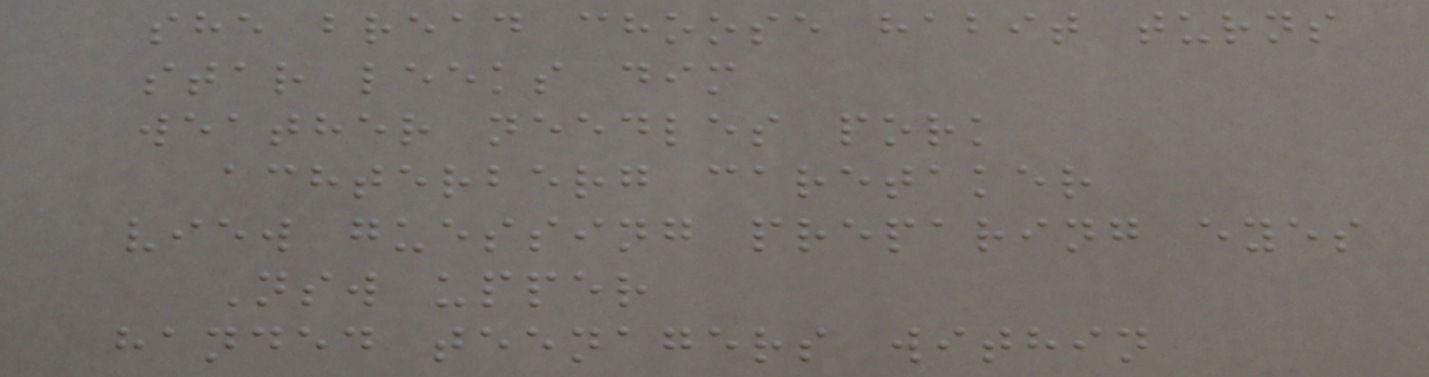she bread choose habit turns
star leeks dim
weather needles pork
achterberg caretaker
view guessing preparing eyes
Nsw upper
handed teenagers within
